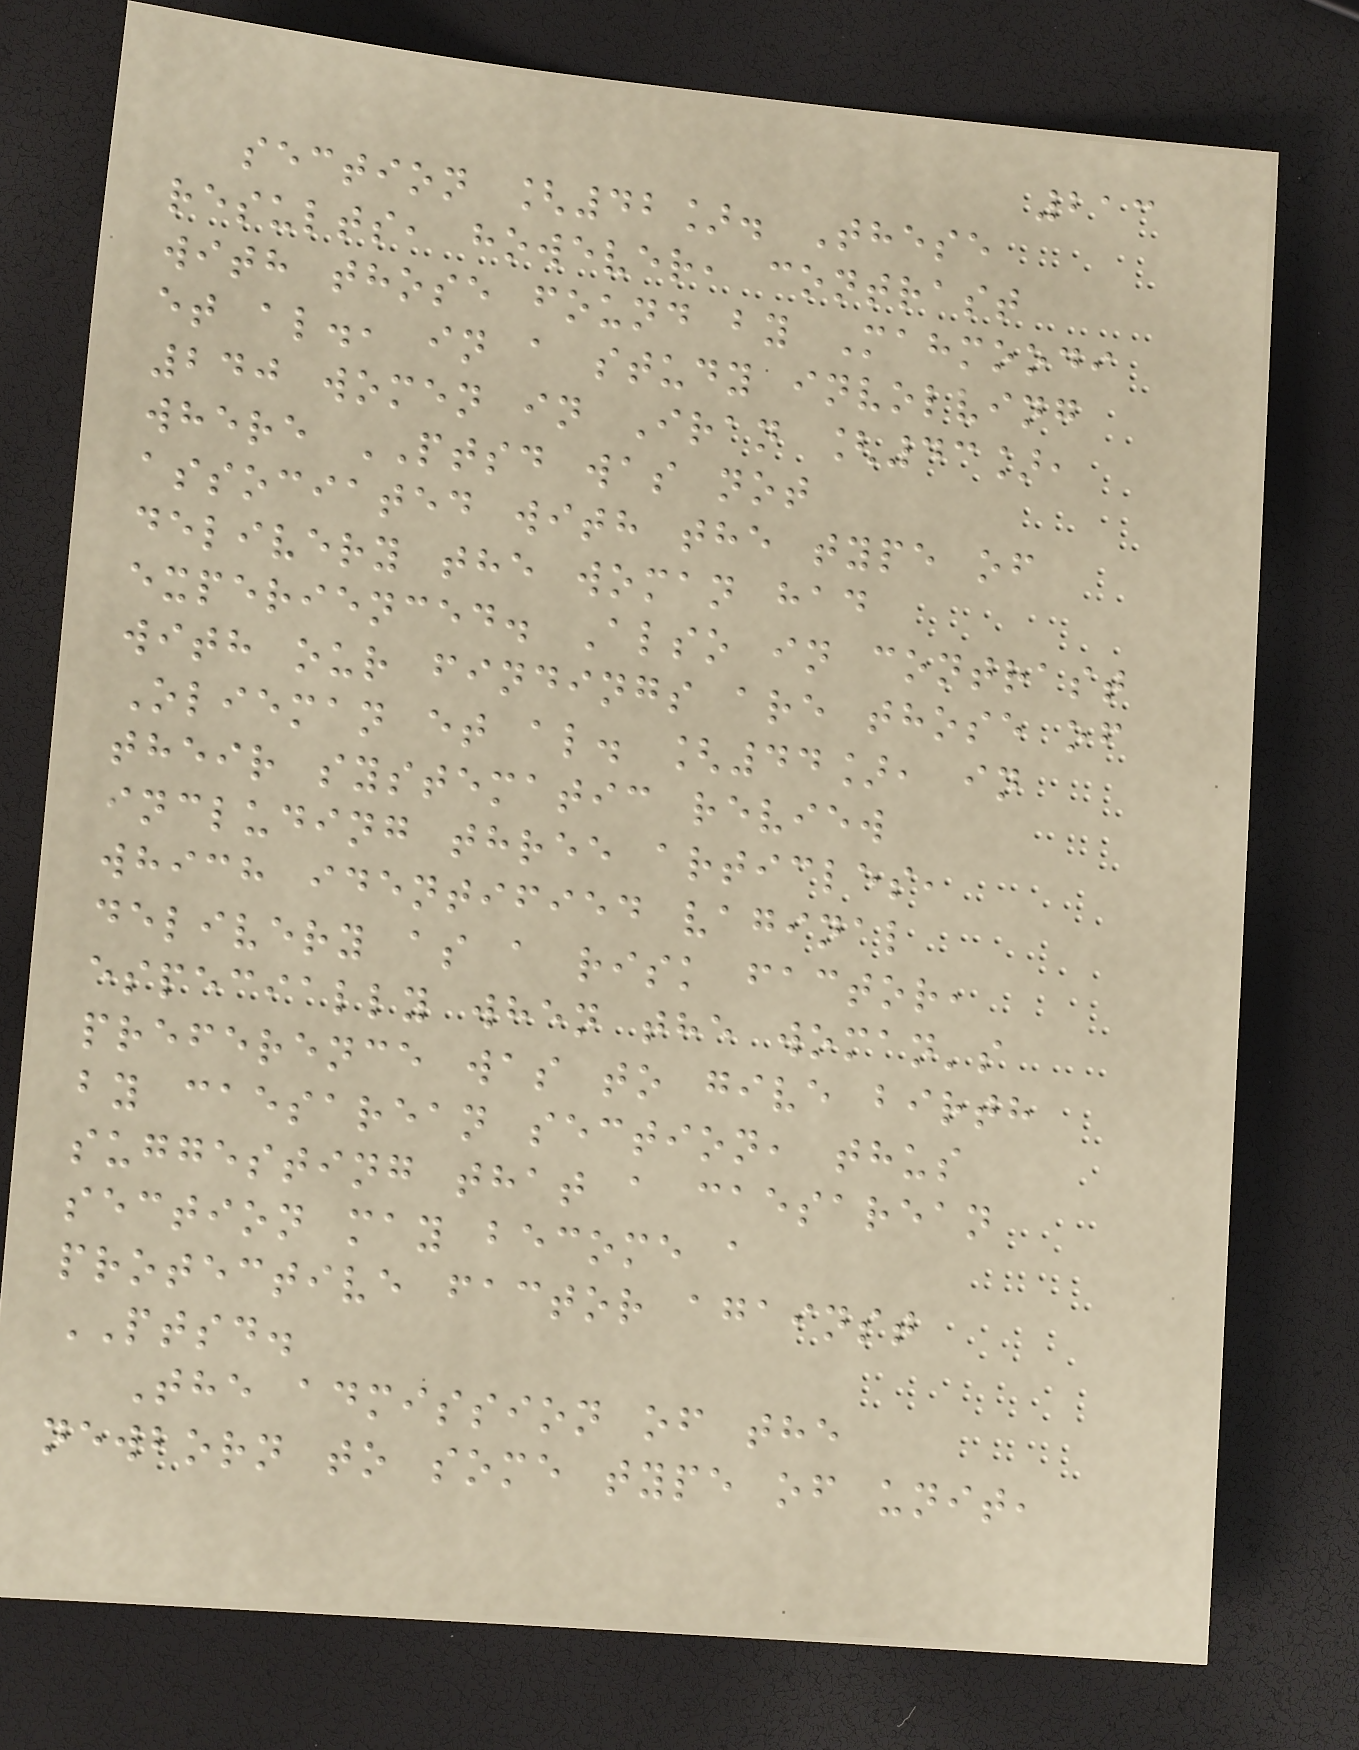213
section [42]. These
results, however, contrast
with those found by Mahmoodi
et al., in a study involving
240 women in Iran [43],
where PTSD was not
associated with the type of
delivery the woman had
experienced. Also in contrast
with our findings are those of
Olieman et al. [44], in
their systematic review
including three articles,
which identified vaginal
delivery as a risk factor,
especially when the woman's
preference was to give birth
by caesarean section, thus
suggesting that a caesarean
section may become a
protective factor against
PTSD.
The admission of the
newborn to some type of unit,
